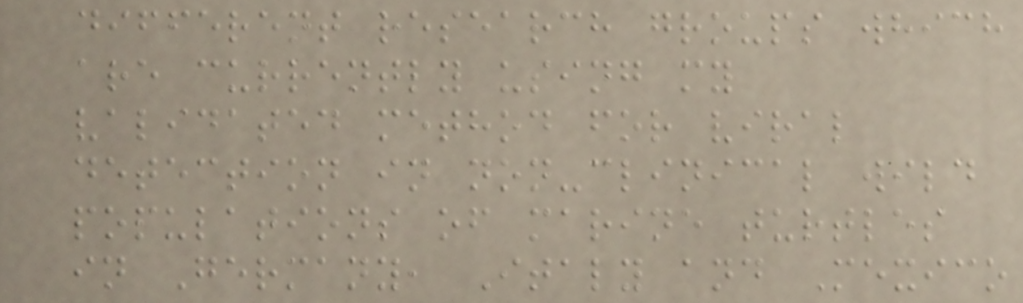different research groups which
are currently using my
validated method for viral
detection in non-clinical wild
populations of marine turtles
in Germany, Italy and Mexico
